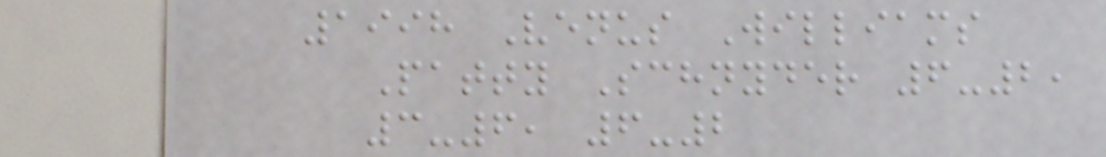1998 Venus Williams
Patty Schnyder 6-2,
3-6, 6-2
